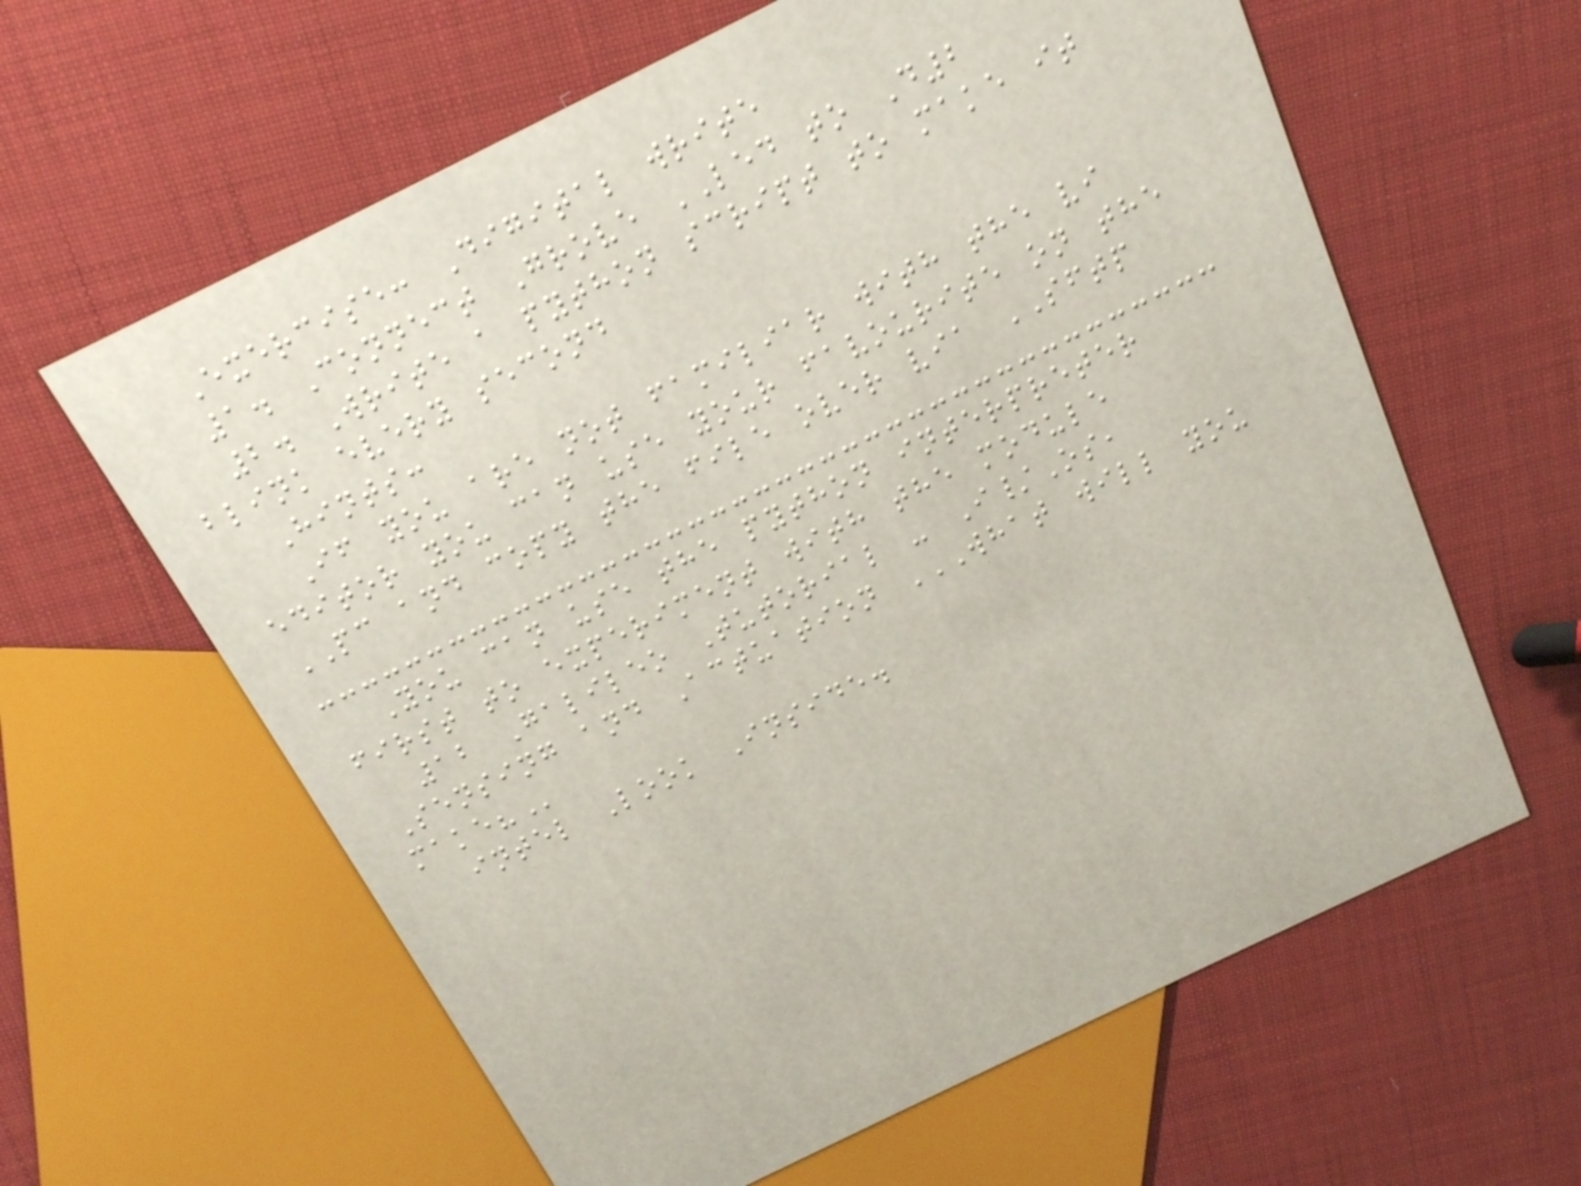Exercise: Digital write
1. Connect Grove LED to D2
2. Write a python script to make it
blink every second
Hints:
If you are not familiar with the vi
editor you can use your favourite on the
PC and copy the file over via SFTP
You can use the python interpreter
first to experiment with the module
12 Galileo Tutorial - I/Os,
Sensing and Actuation WHAT WILL YOU
MAKE?
intel Look Inside.
